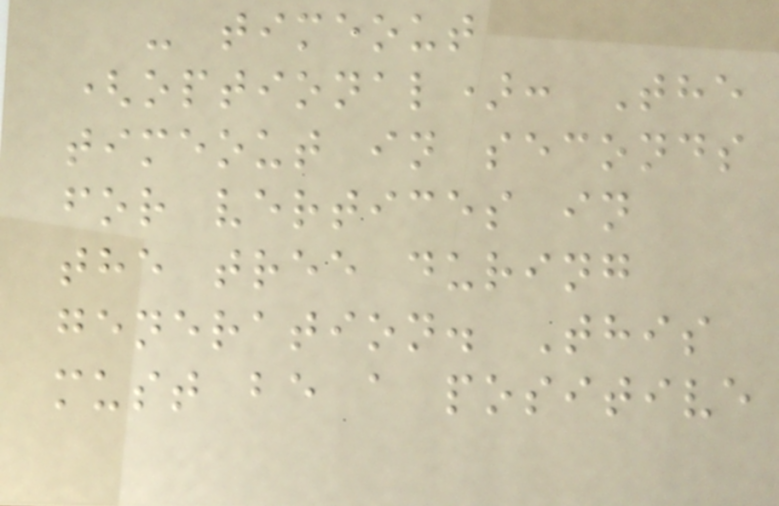- timeout
(optional): The
timeout in seconds
for vertices in
the tree during
generation. This
must be a positive
